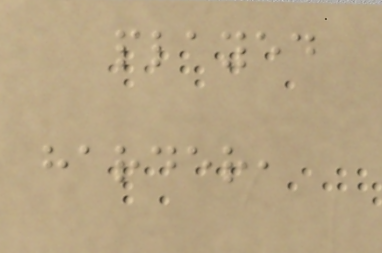played
harder,
